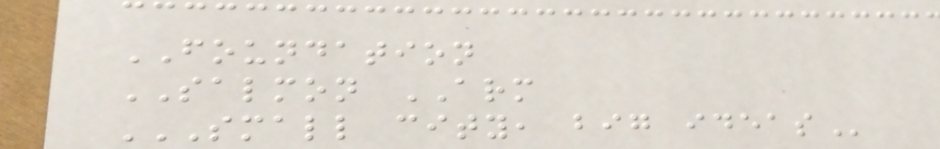FOUNDATION
SALMON ARM
SMALL CITY, BIG IDEAS
